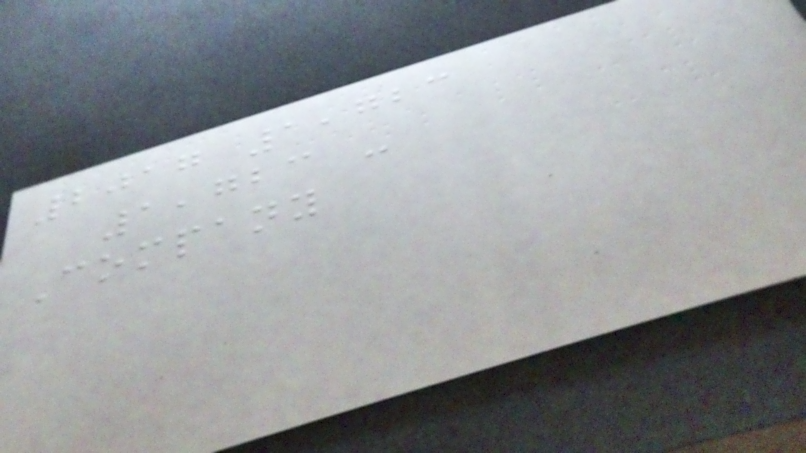2017 1,723
1,723 -
Company
